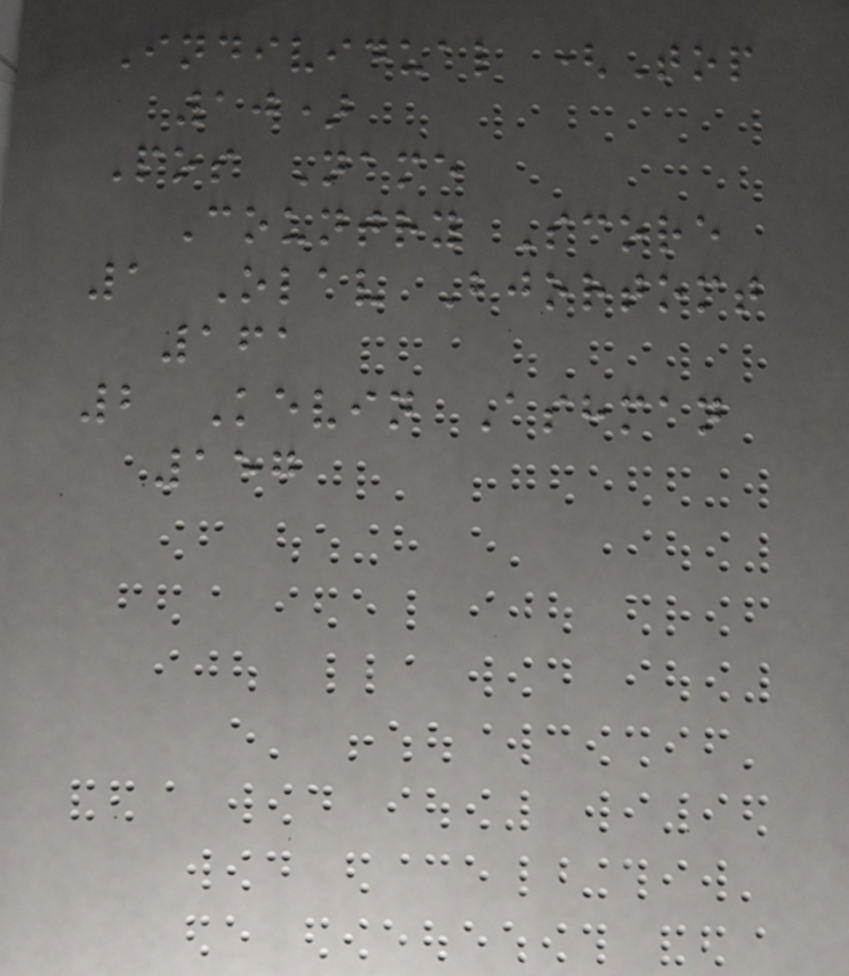Individual (Top
10)
Pos Name
Country Score
1 Olav Bjortomt
161
2 Kevin Ashman
157
